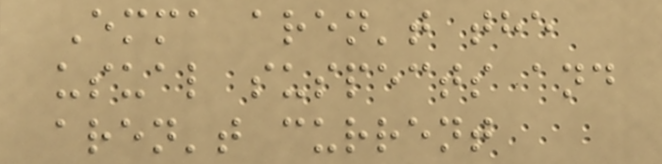Emma aren't the
usual suspects and
aren't current
